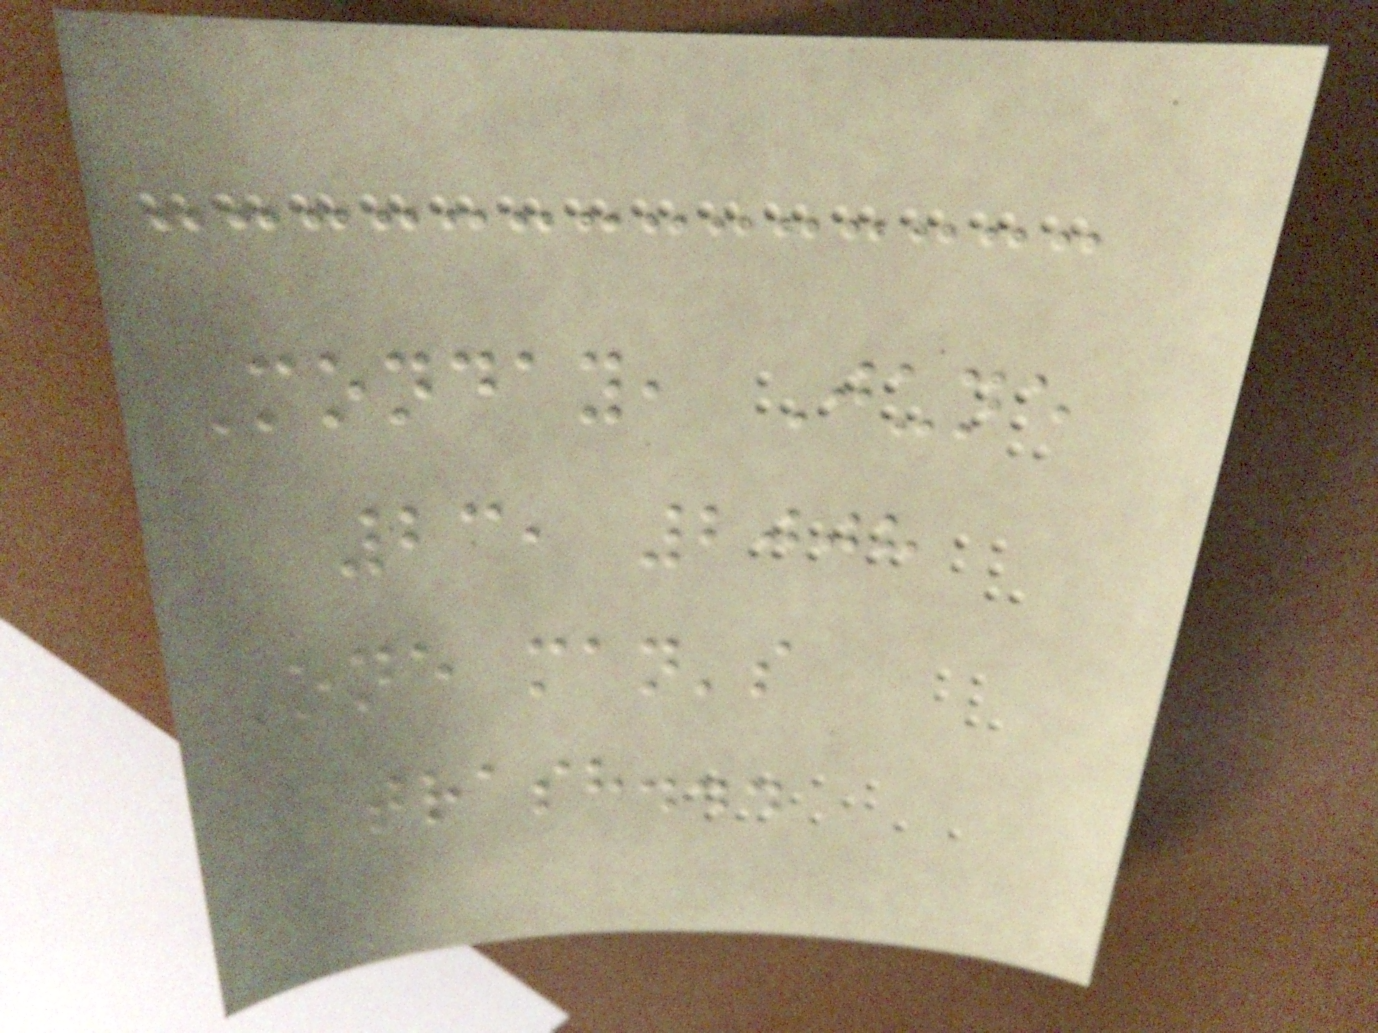Monday, June
23, 2008
One man's
trash...
